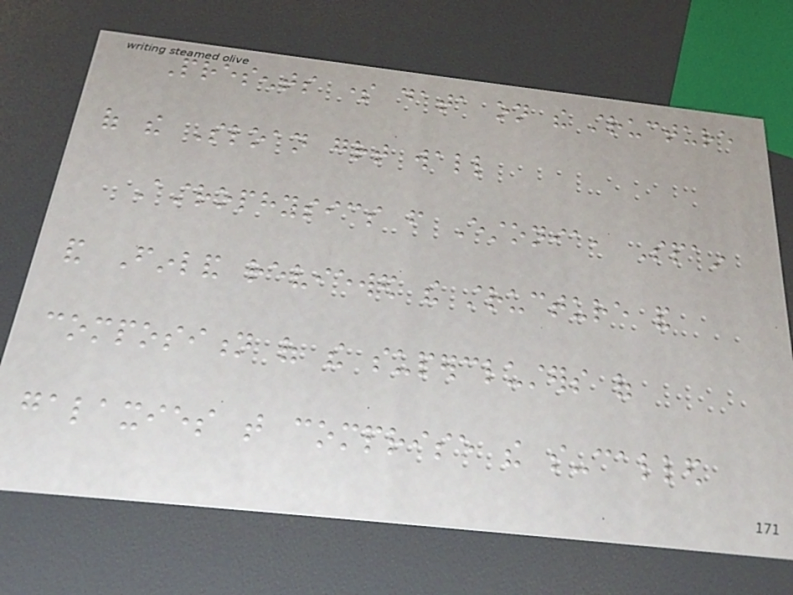Presents some data on the structure
of the Sloan great wall
Astrophysics from Estonia, Spain
and Finland reviewed the structure and
composition of the superclusters of
galaxies that comprise the so-called
